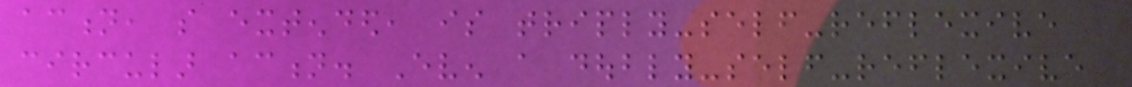action, so extended, is triply-self-reflexive
circular action. Even a doubly-self-reflexive
